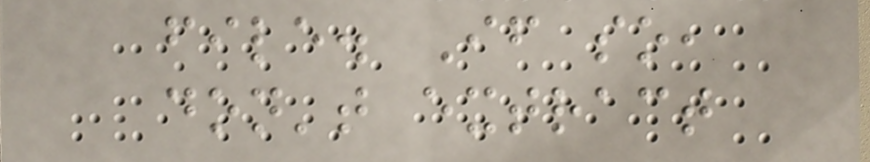file. If so,
don't extract
